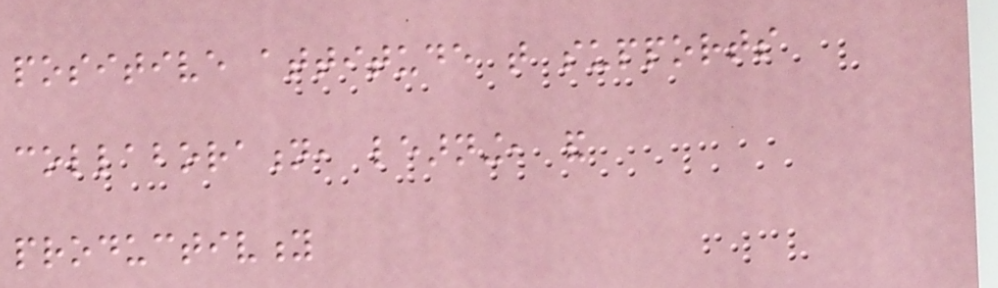positive attitude that supports
collaboration, learning, and
productivity
